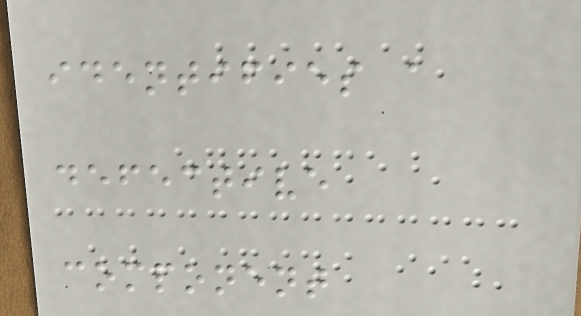identifies a
defective
component
